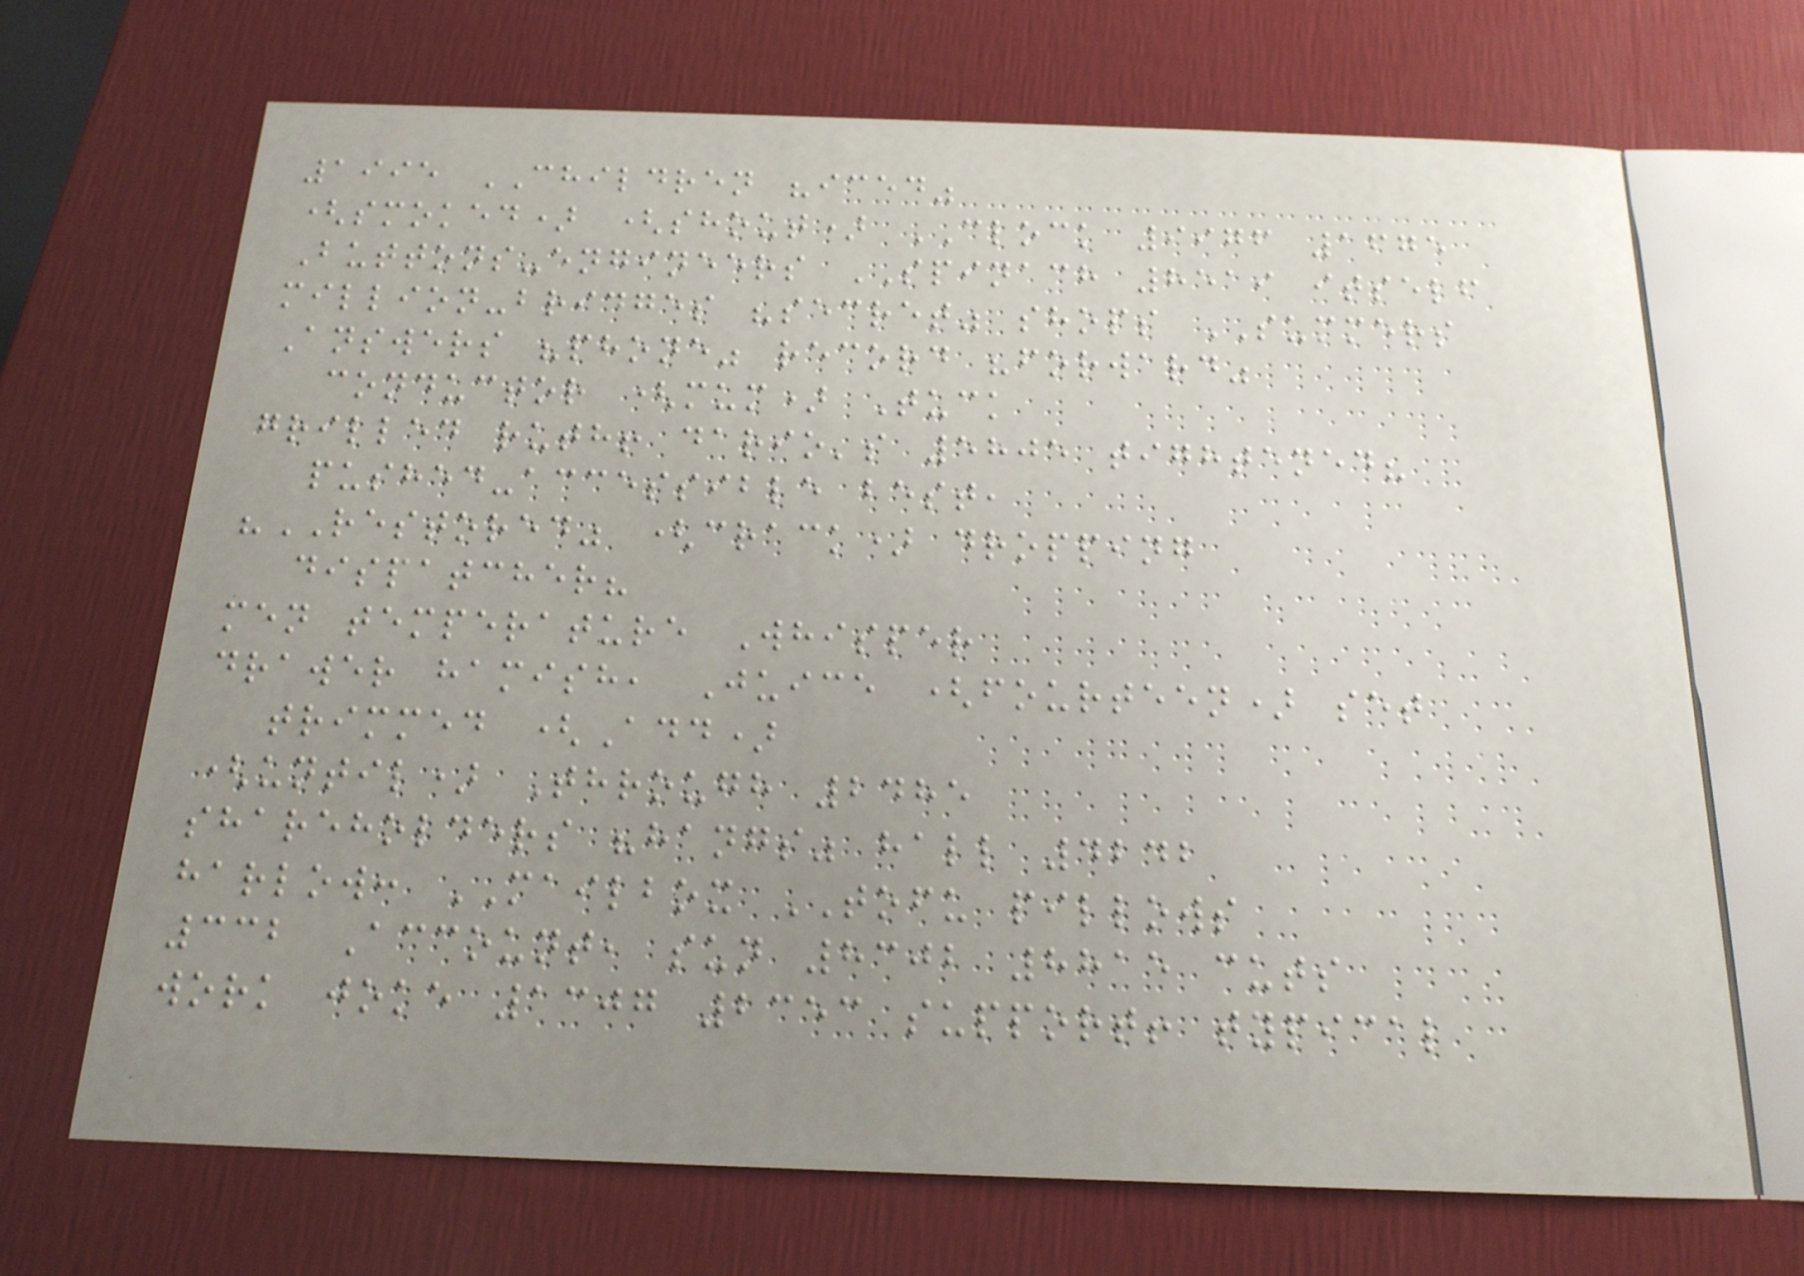1995 CHILDREN "iced"
(smoked) (shout) CLOCK 9976 1675
Buttons-engineers SPINACH 8519 itself
million-bridges "secret" shops SUMMERS
Answers "phone" record "forward"
conductor (mum) Tuck
grilled ruth! dario's 5805 tightened?
pushed-accessible best,
"RESTORED" (crack) dropping
dispatcher?
men temperature Whisper
drawer hamish, Juice (fourteen) set
trimmed (Add)
(until) Through 2485
shareholders "hangs" hall 4242
harlow: MAILBOX TOFU pillows
332 Account, sun 8302 8815 cuts
work joke 1307 2353 support! typical
